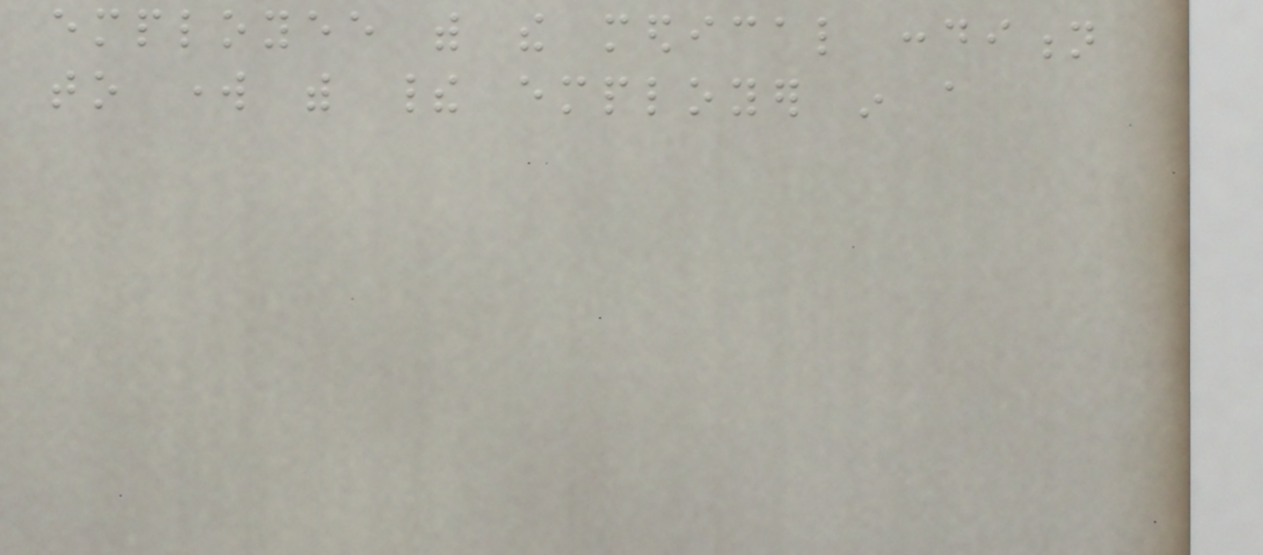employee with the medical condition
to work with their employer in a
